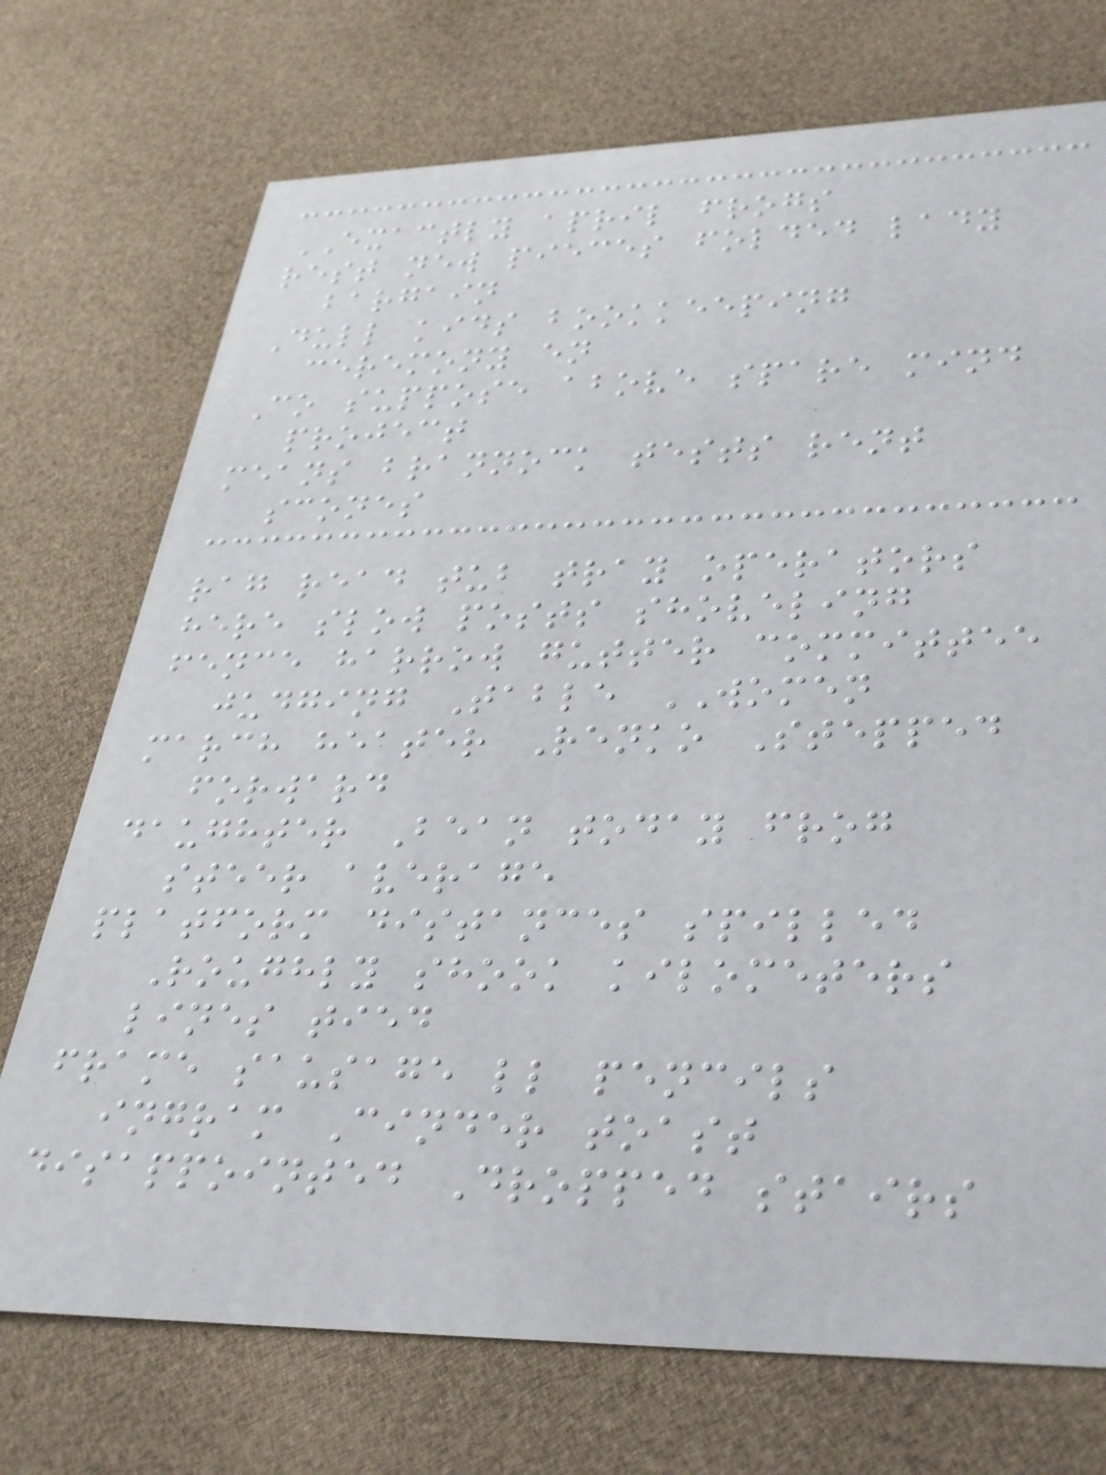EXACTLY april frogs
rest new pieces folded lady
bargain
Dull kids bookkeeping
ceremony en
Co suppose above spare mind
project
means brannock tests rent
scones
rag read tub tray operators
here slow posts shoveling
fence harrow gutter committee
judging Table WOMEN
march heater Renko Stepped
forward
daughter Bean today frog
steer average
platform distances spilled
Roughly shook kilometers
lines tied
frame sausage ll pencils
ingram Cinder toast
disappointed Dropped stairs
